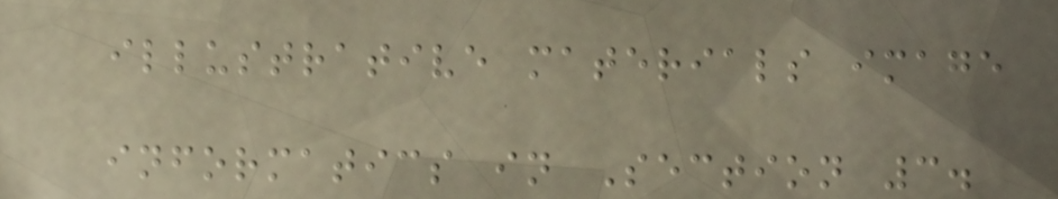illustrative materials image
informatics in Section 3.
